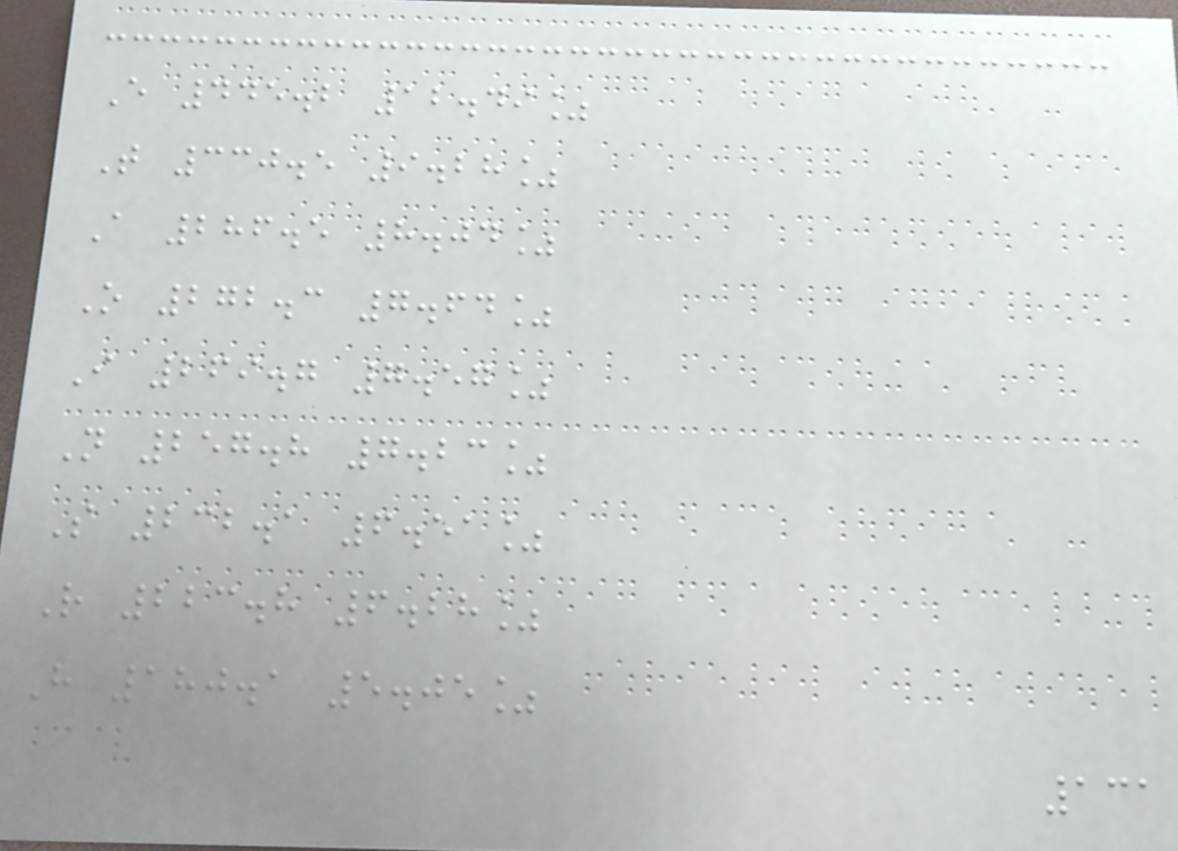E 445.2 12.49%
T 330.5 9.28%
A 286.5 8.04%
O 272.3 7.64%
I 269.7 7.57%
N 257.8 7.23%
S 232.1 6.51%
R 223.8 6.28%
H 180.1 5.05%
131
